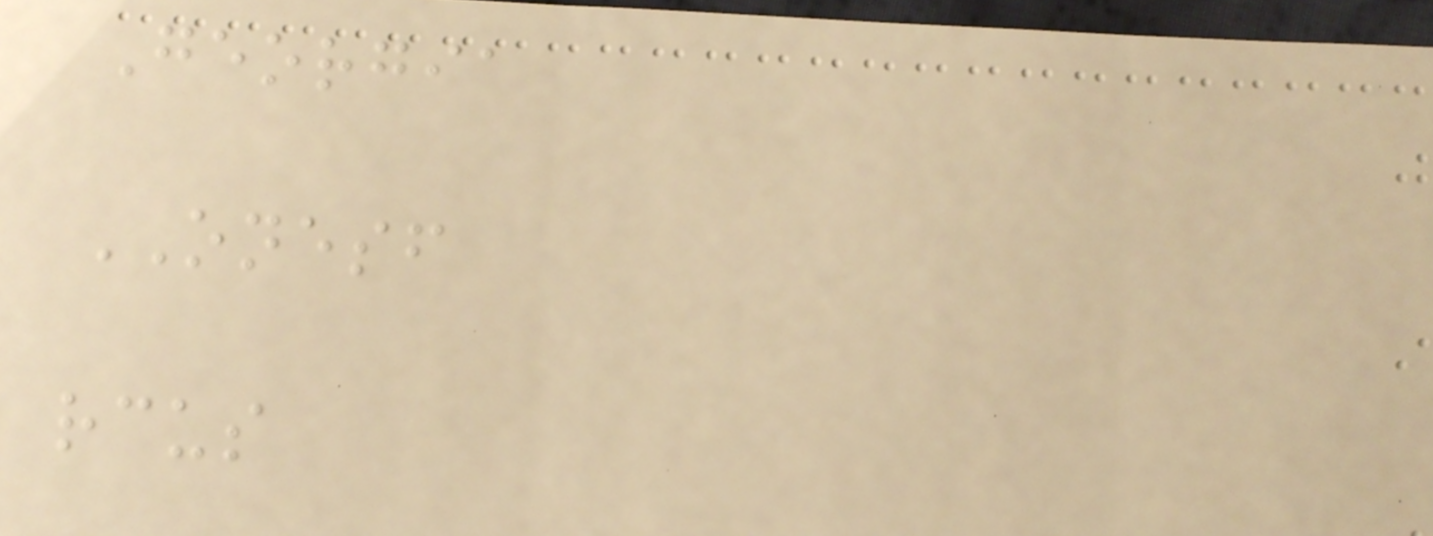Georgia
ONESF
rcus
